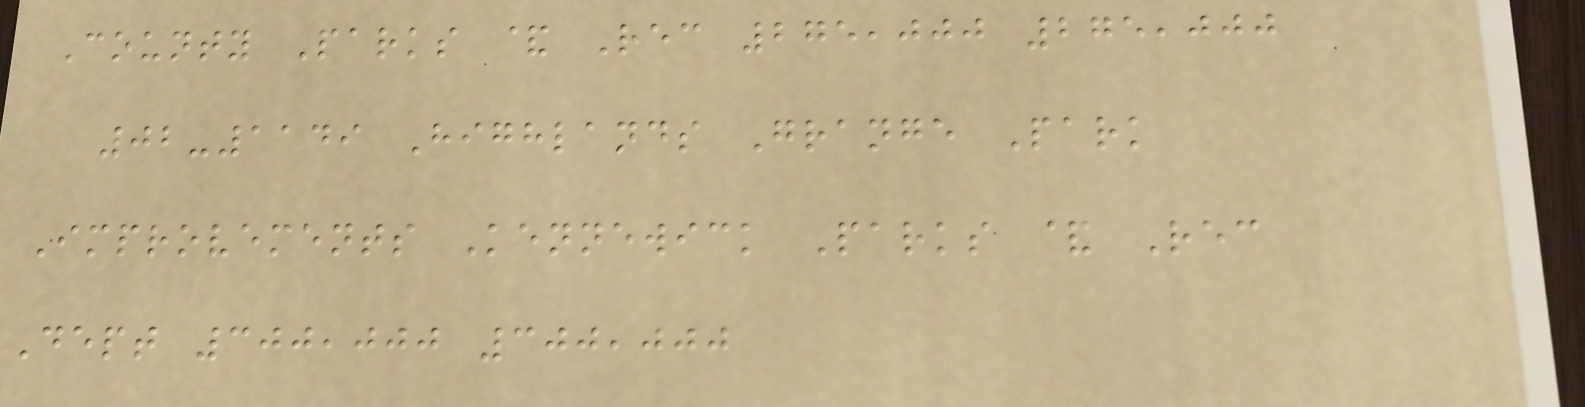County Parks & Rec 275,000 275,000
02-1149 Highlands Grange Park
Improvements Kennewick Parks & Rec
Dept 300,000 300,000
